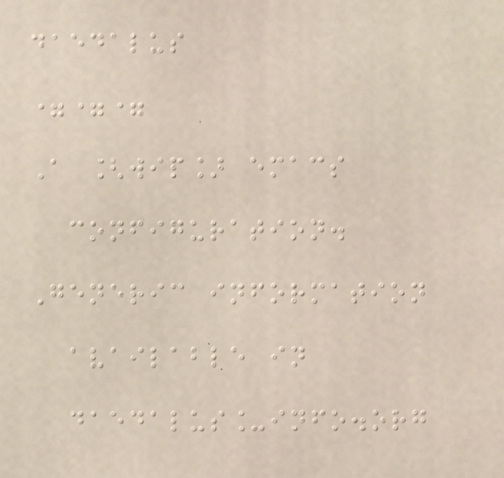daedalus
===
A [wip] emacs
configuration.
Generic information
available in
daedalus_info.org
